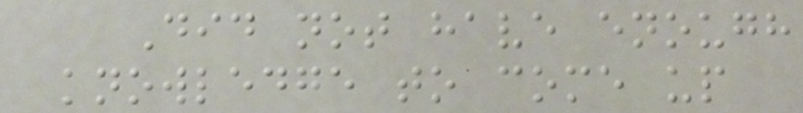Did not have enough
knowledge to come up
